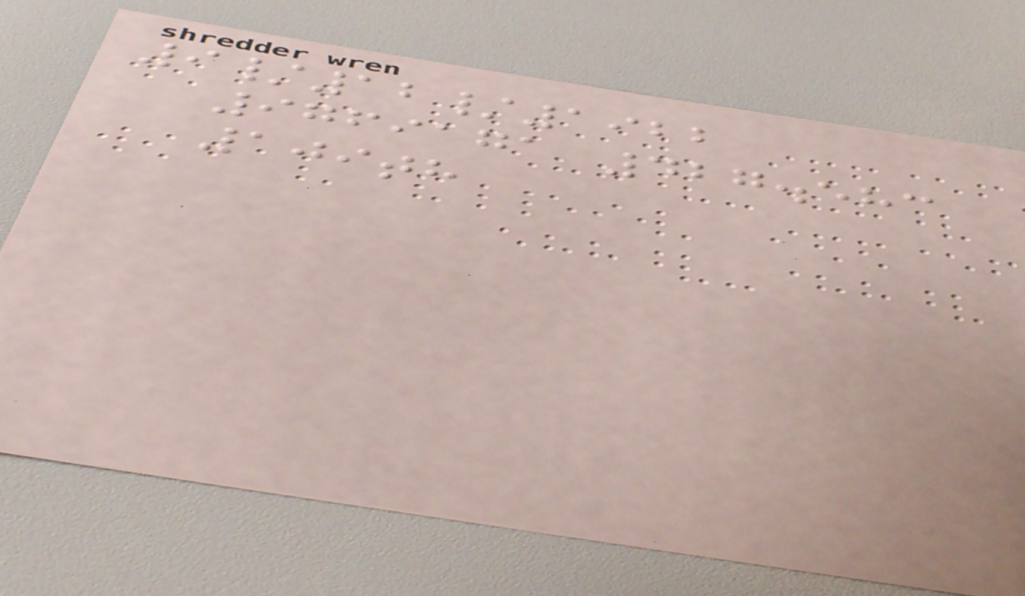9/12/1922
9769171 427.583
109th
